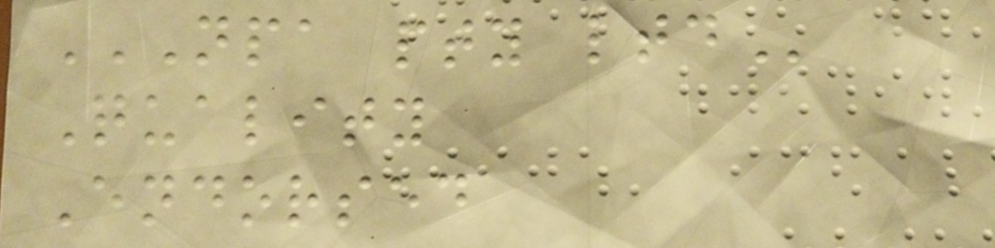NPA PTY LTD
Quality
Endorsed
